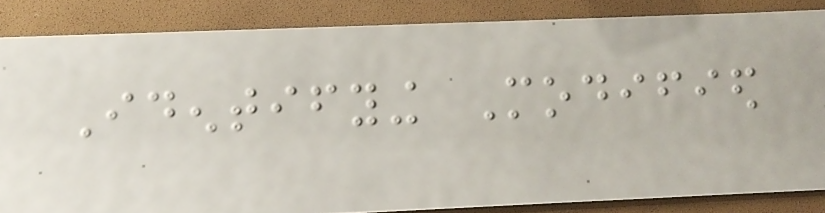Identifying Modified
